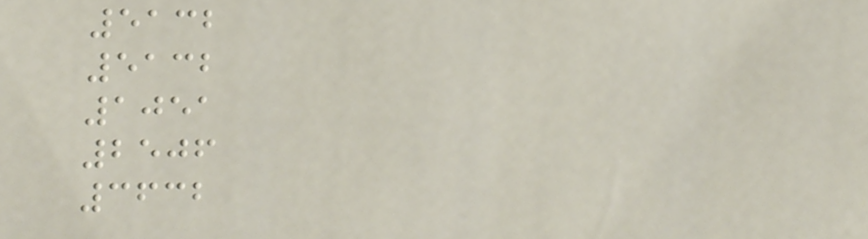5132
5132
1051
2506
3632
